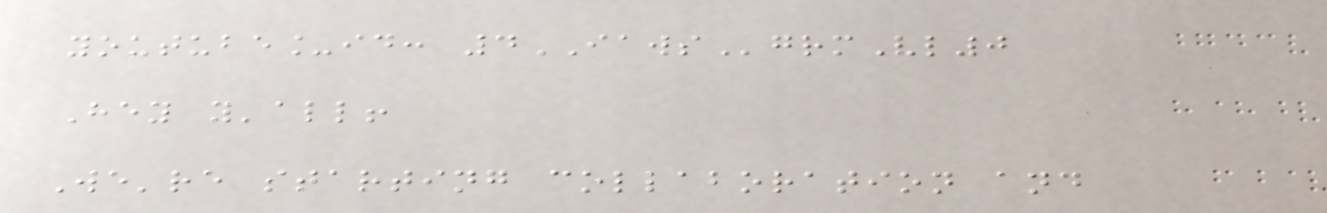youtube_id: 4IAWSgrmVl0
Hey y'all!
We're starting collaboration and
